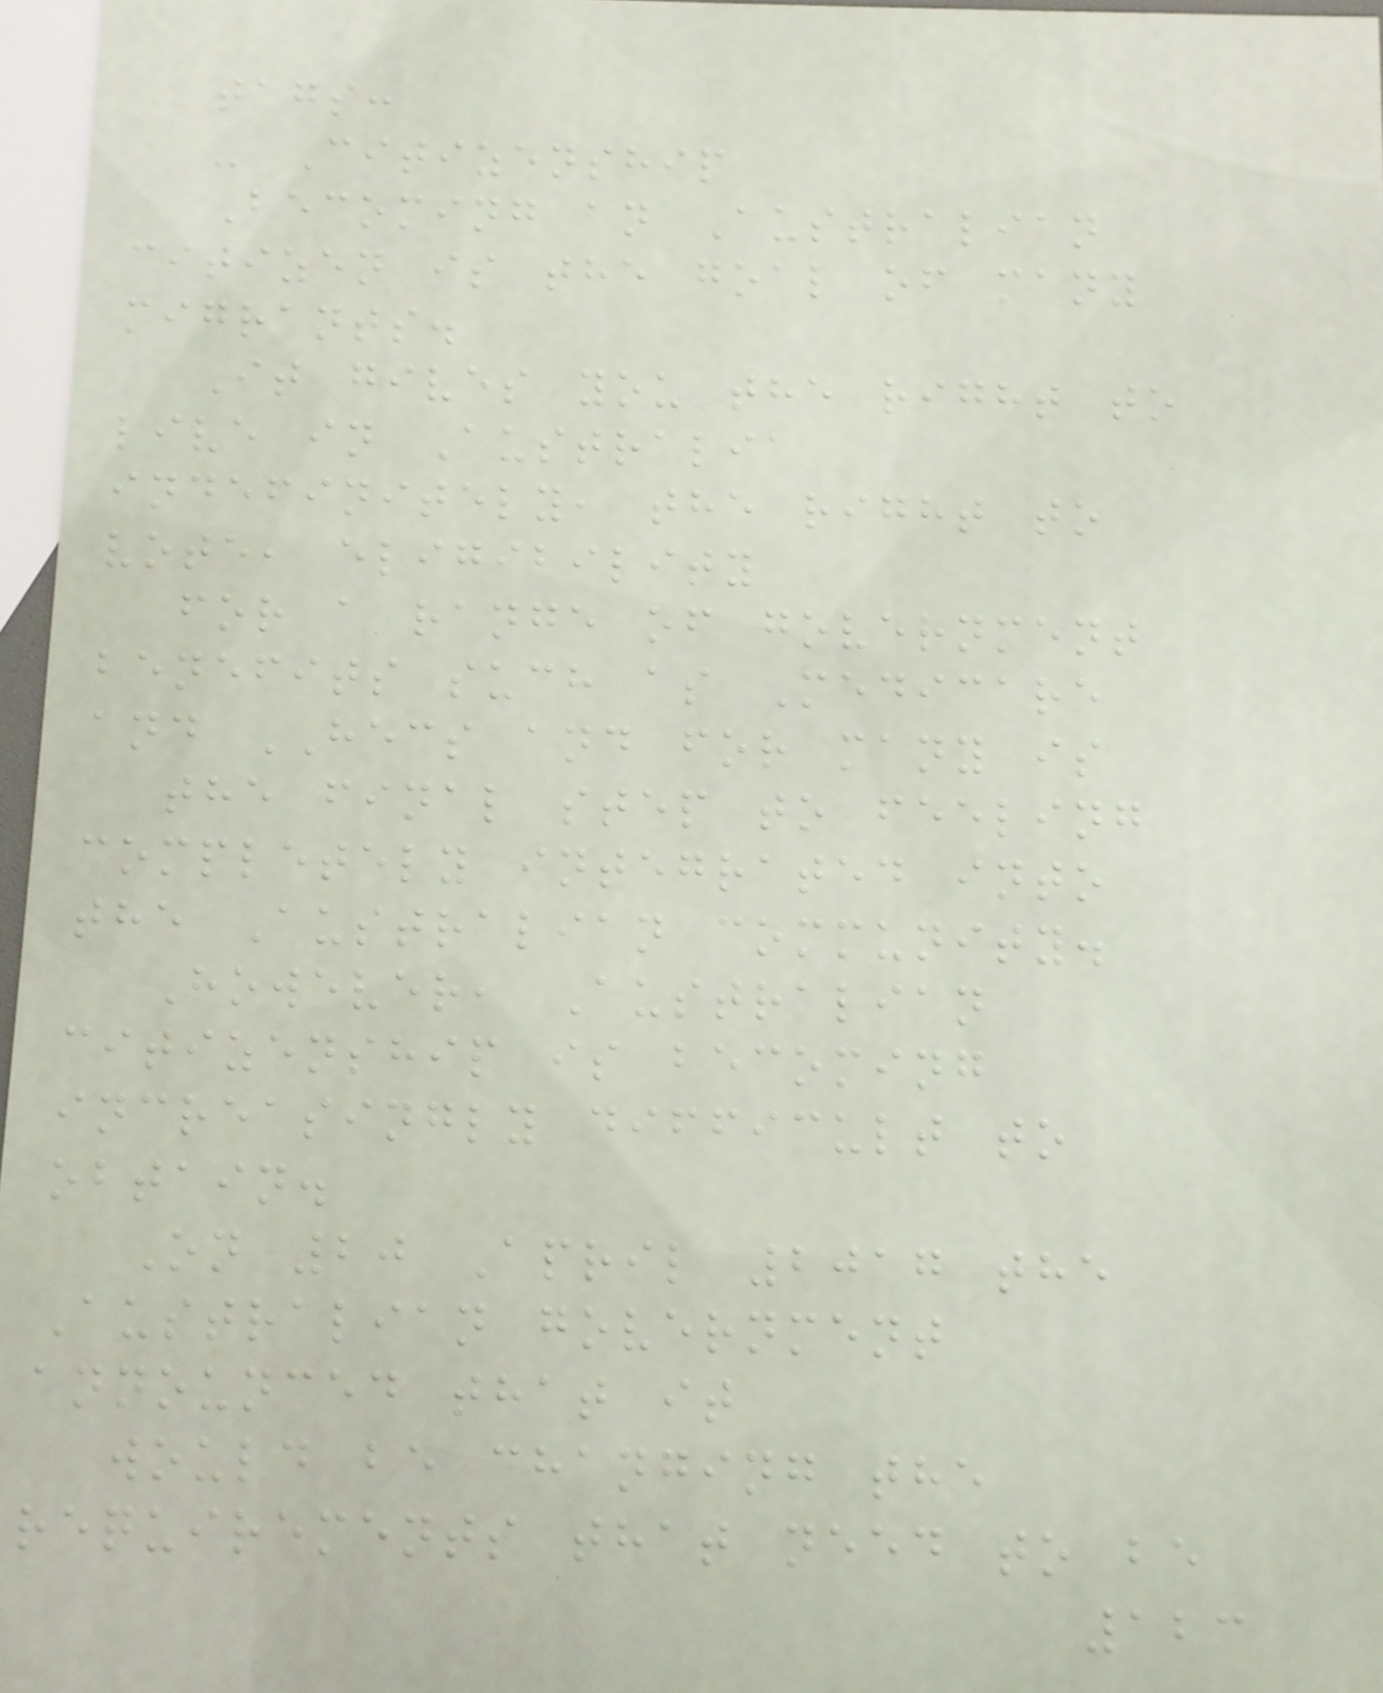tags:
- Citizenship
Becoming an Australian
citizen is the goal of many
migrants.
It gives you the right to
live in Australia
indefinitely, the right to
vote, eligibility
for a range of government
benefits such as Medicare
and HECS and for many is
the final step to feeling
completely integrated into
the Australian community.
However, Australian
citizenship is becoming
increasingly difficult to
obtain.
On 20 April 2017 the
Australian government
announced that it
would be changing the
requirements that need to be
123
